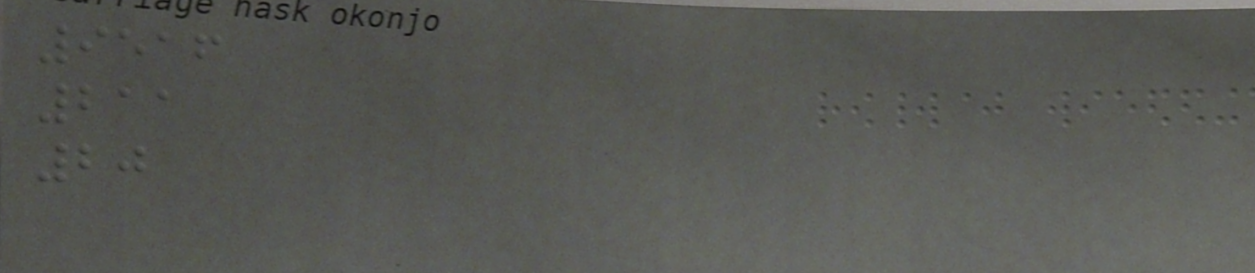9516
211
20
